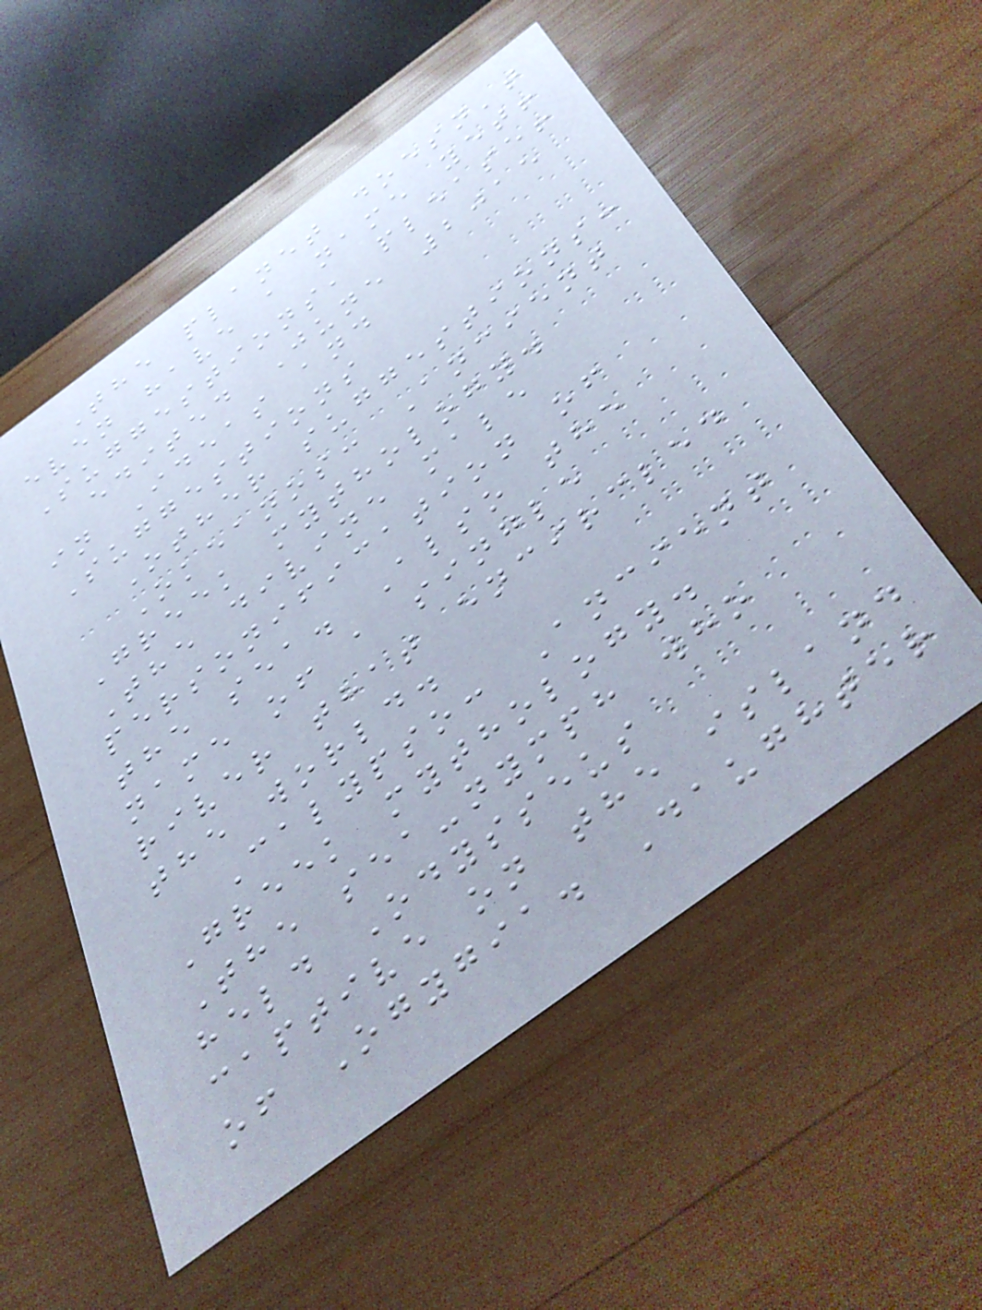The planet doesn't
even have a name yet!
Suggestions, please!
edited June 2015
in Ideas and
Suggestions
Other suggestions:
Okeanos: Ancient
Greek mythology.
The divine male
personification of
the sea. Also the
name of a single
river that encircled
the world.
Calypso: Ancient
Greek mythology.
The sea-nymph who
held Odysseus
captive on the island
of Ogygia. Daughter
